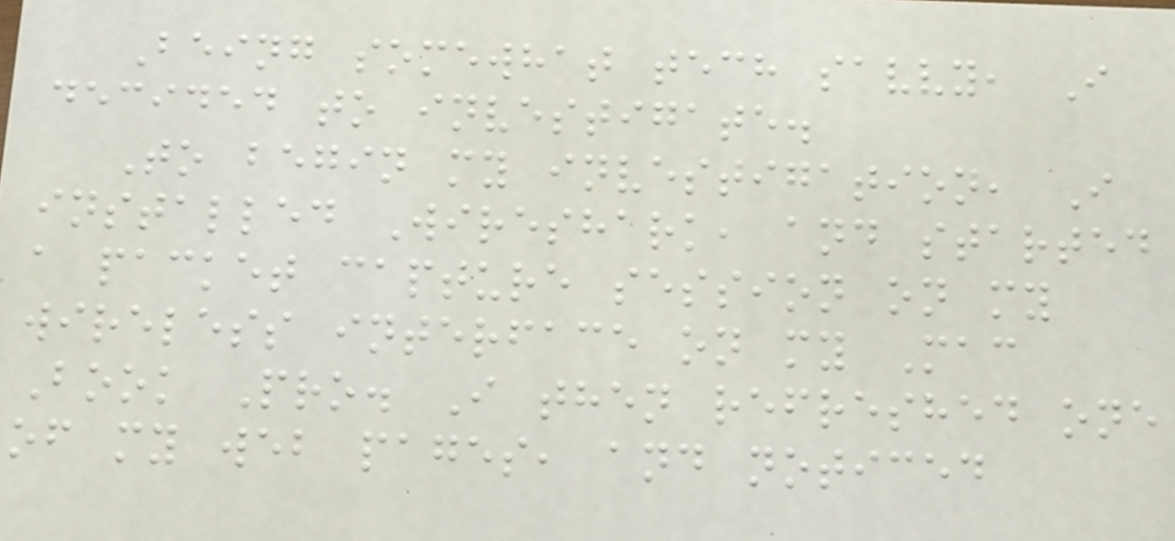Being somewhat tech savvy, I
decided to investigate.
To begin my investigation, I
installed Wireshark, and started
a packet capture session on my
wireless interface on my Mac
Book Pro. I then refreshed one
of my web pages, and noticed
